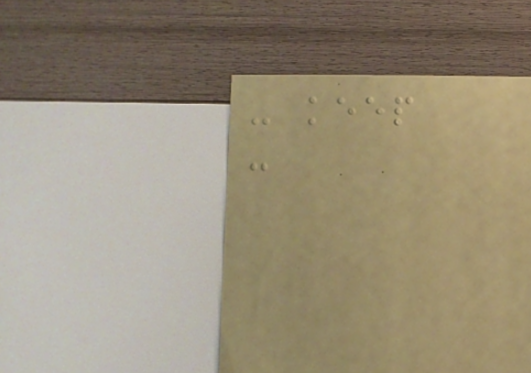- keep
-
